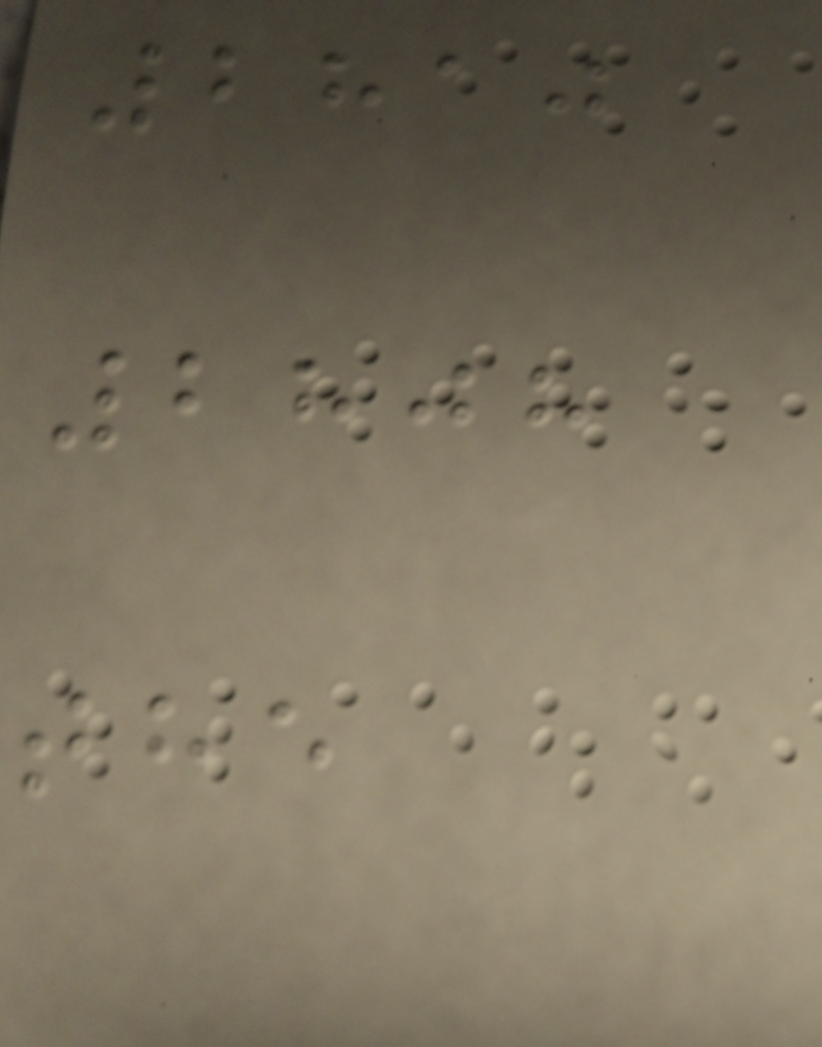2810
2808
the
